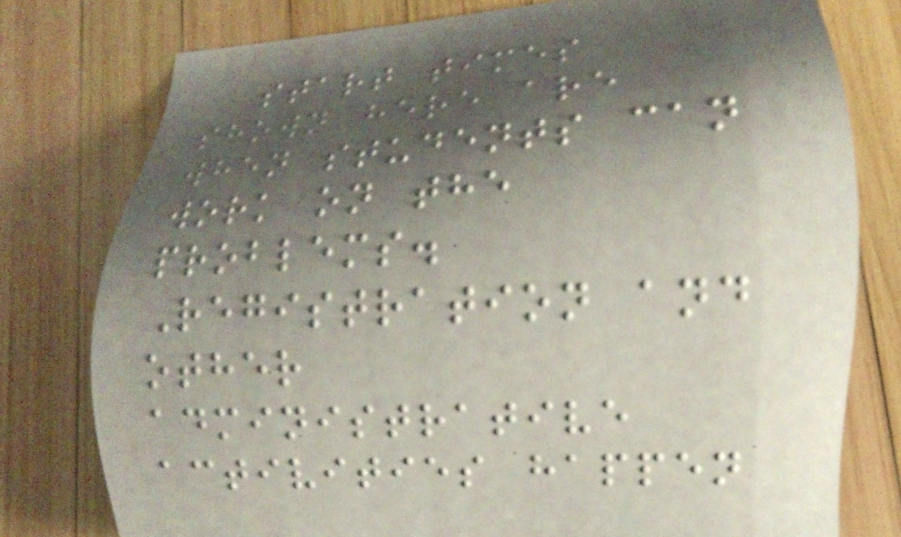start times
shown here are
when students can
work on the
problems.
Registration and
other
administrative
activities happen
